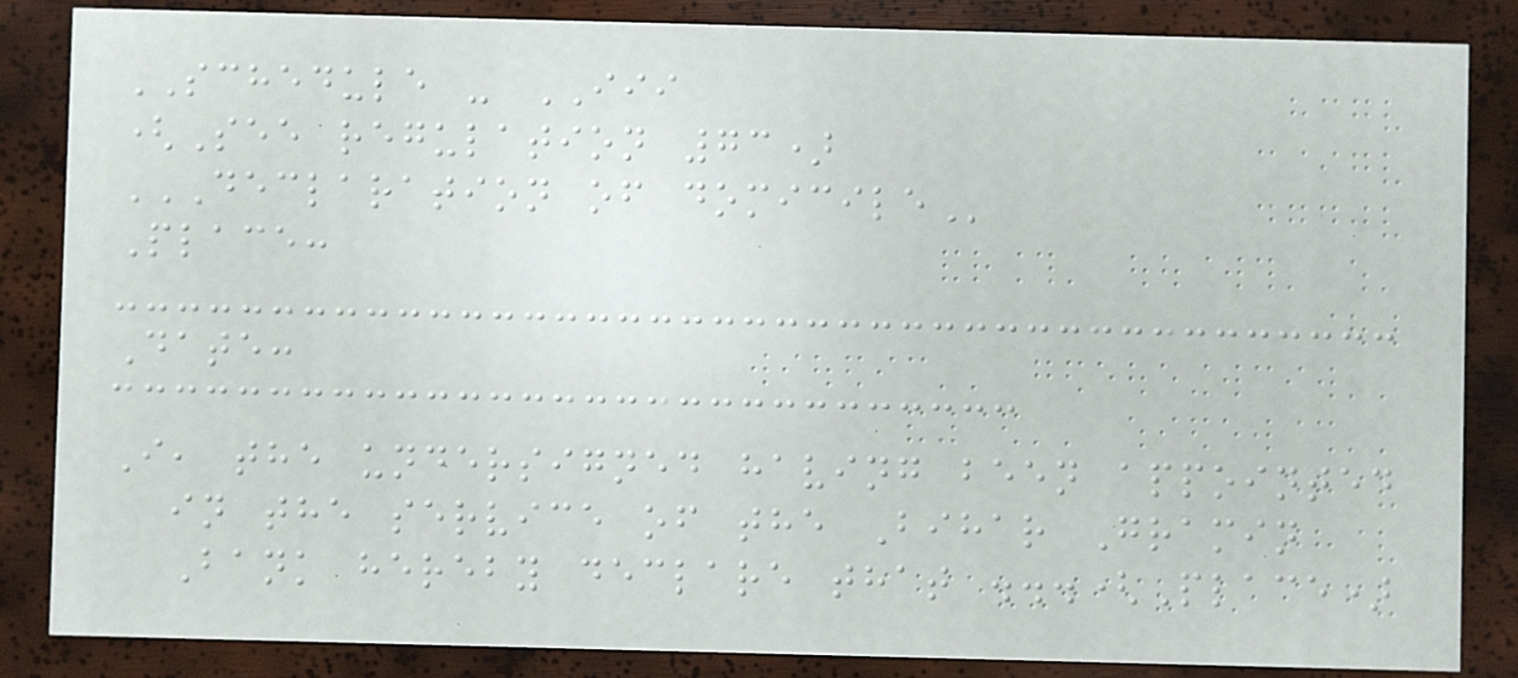SCHEDULE - III
(See regulation 73)
DECLARATION OF DOMICILE
Place:
Date:
I, the undersigned having been appointed
in the service of the Bihar Gramin
Bank hereby declare that ...(Place)
